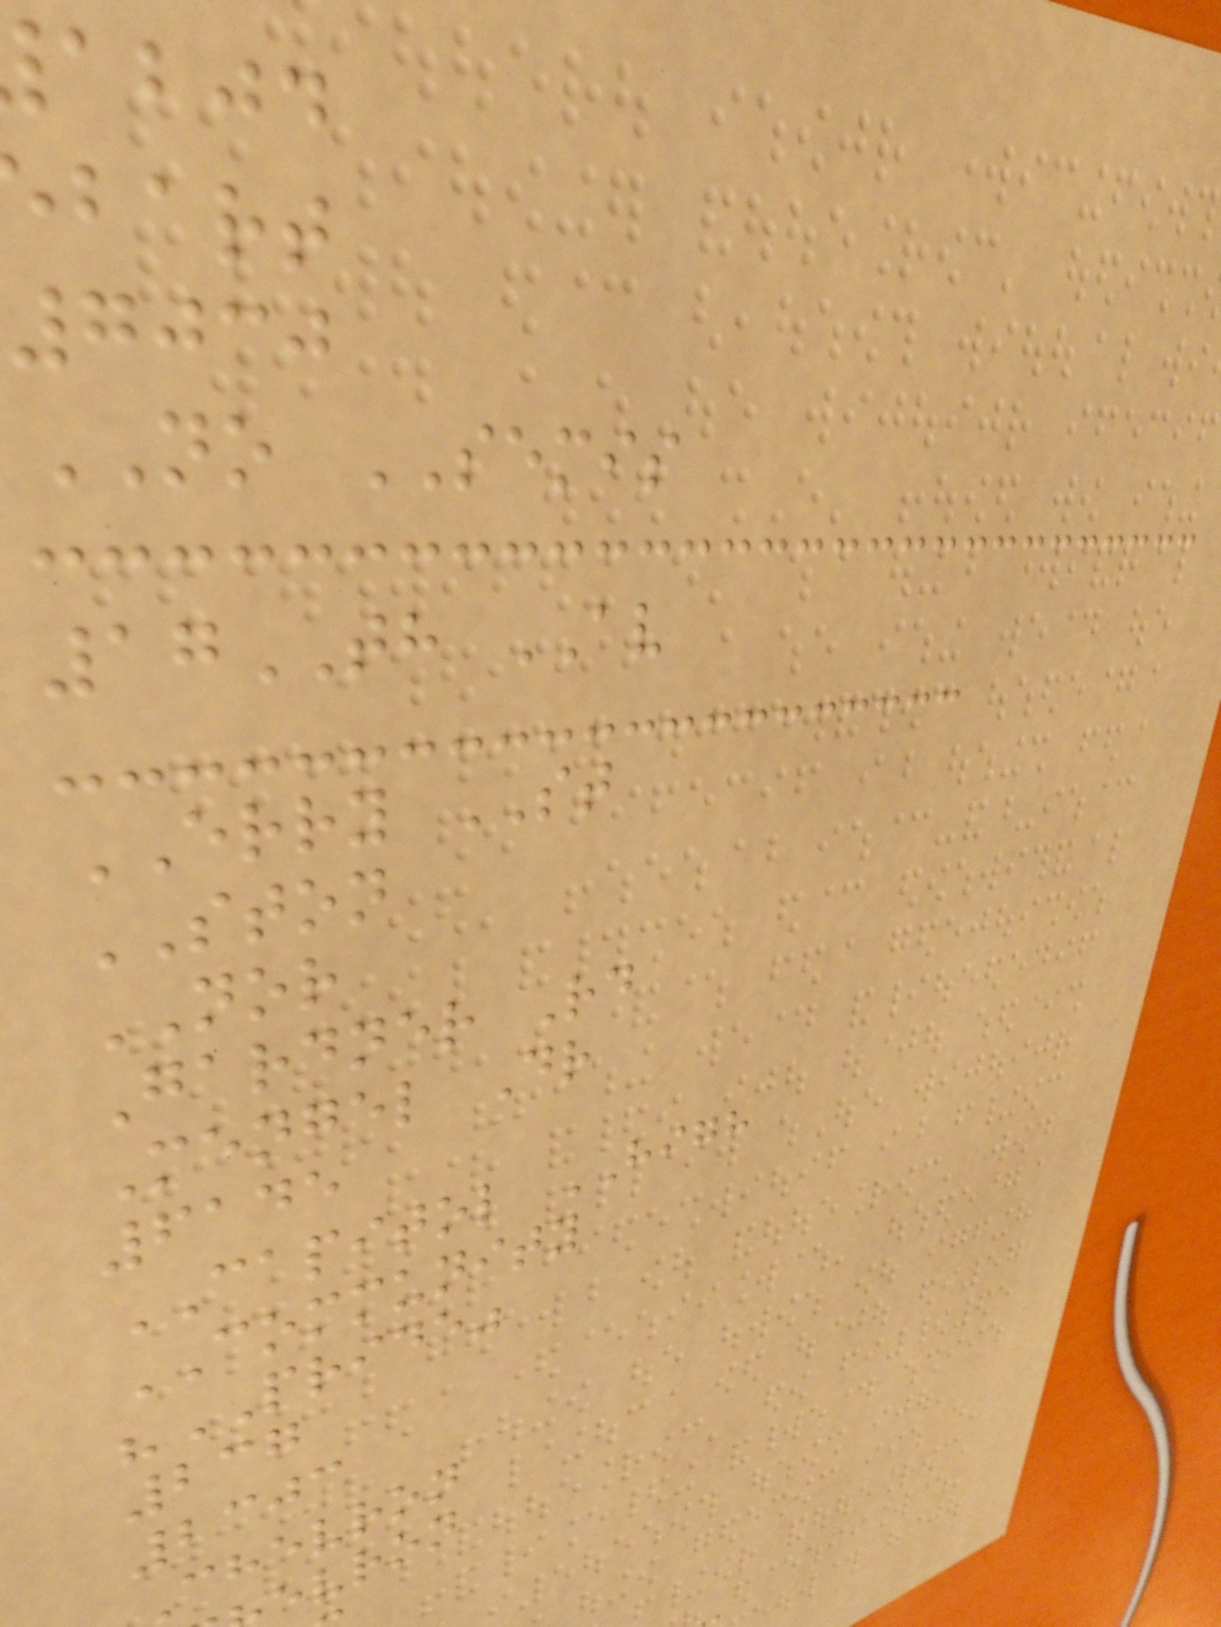abjd
bart
7030
NO SEMIS
17TH AV
ERRY ST
STON
NOR
Gardner Rd
Mengel Dr
6145
CAPITOL HIGH
COMMUNITY
"PRIDE"
237
2303
chevron
evron
